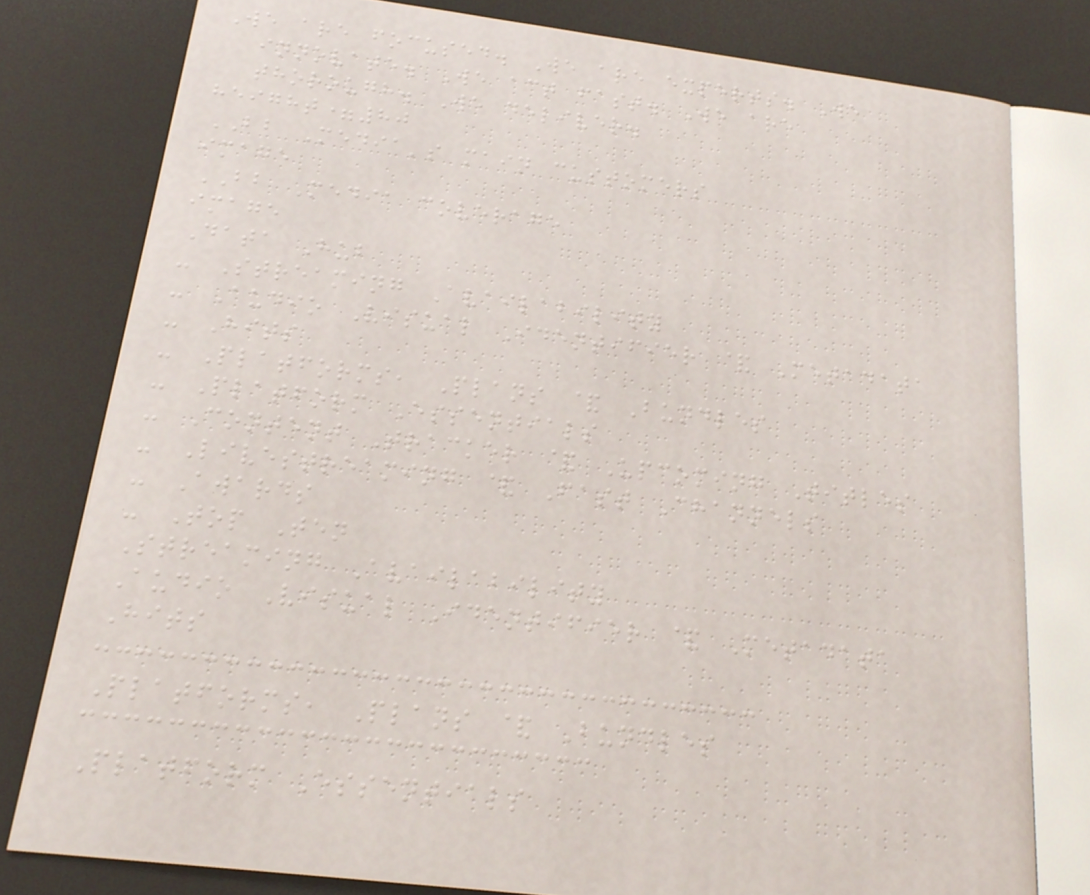We are focused. We are experts. We
innovate. We act fast. We are
thorough. We deliver.
height=80
BB Media's main customers
image
BB Media coverage
image
Data Hub
- Streaming Availability
- Audio Visual Identifier & Metadata
- Hits
- Platforms, Plans & Bundles
- Platform Essentials
- Content Tracker & Upcoming Titles
- Livestreaming & Fast Channels
- Awards
- Top Ten
Streaming Availability
Audio Visual Identifier & Metadata
Hits
Platforms, Plans & Bundles
Platform Essentials
